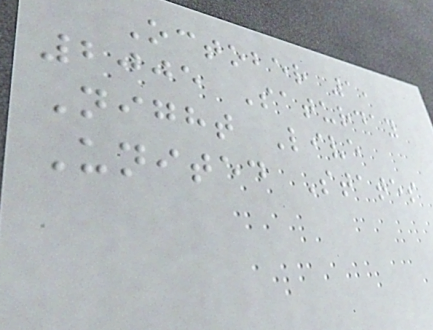October 1,
2005 Saturday
Night Live
United States
